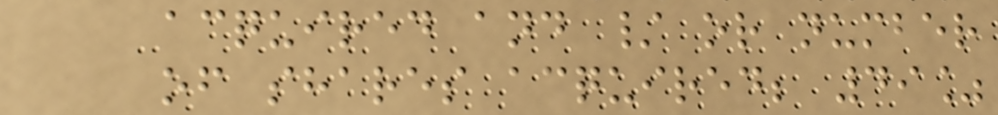acquired and / or number
of shares acquired; 49%
